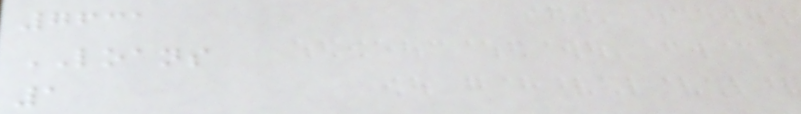7631
LOANS
1
